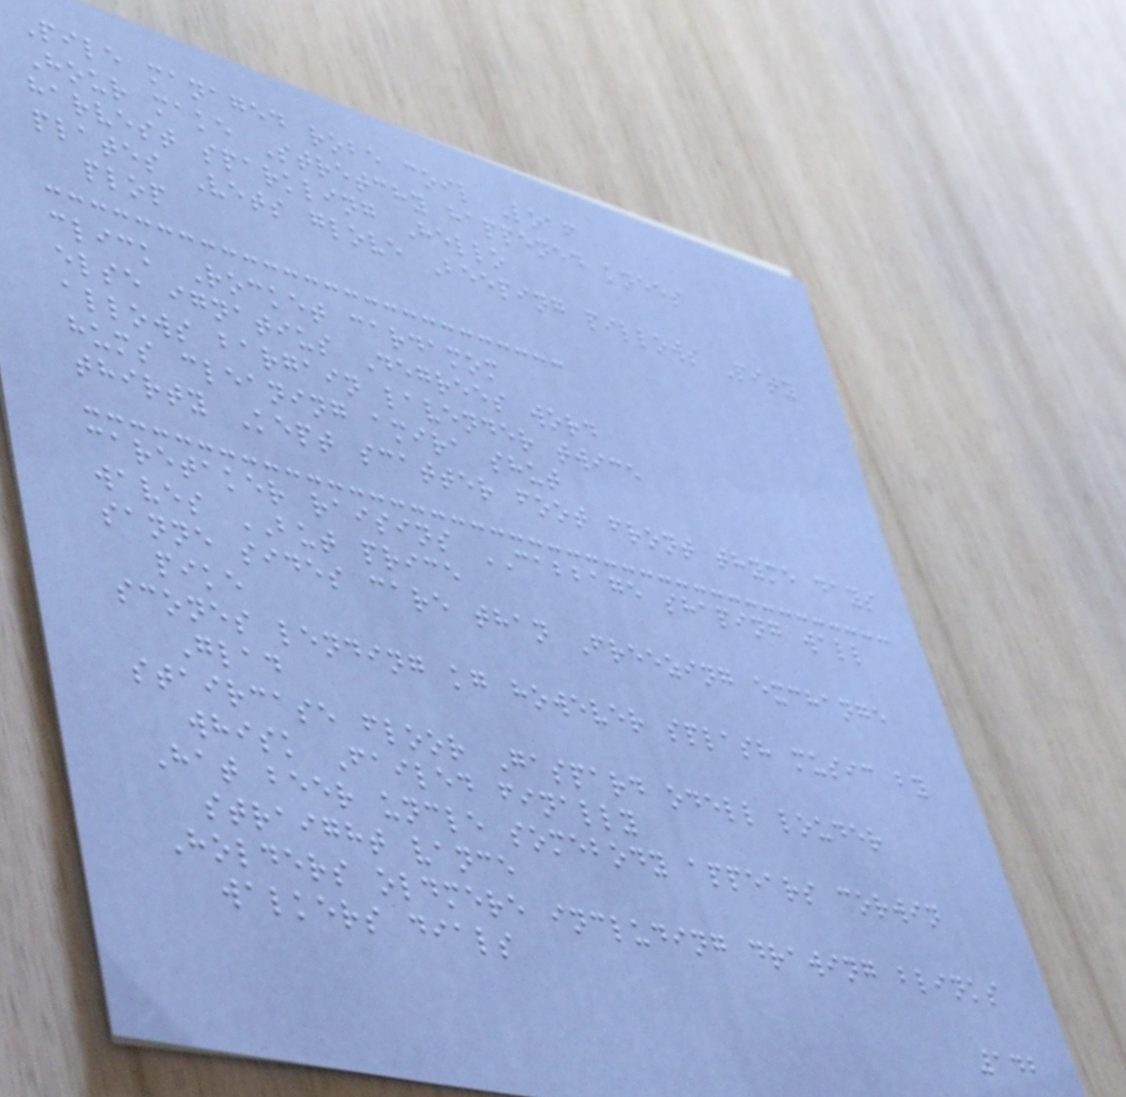Pile managed robe coil Loaf
Hour make Stretchy happened knees
harvest sparkling Hello
plates Vets glove Beeping pillows Pity
plop
click Rocket cardamom
else ignatius Degrees word
allows bargain lavender twice
hums cleaning amira shut
thirty Kept scatter foot front thyme days
caretaker raisins CABBAGE shaping wall
waves BUT price
sanne sides care than Freezing exchange
pike
scones lending kg however splash music by
Glad
staircase floor Gaspard odell louder
whisk Failed finally
Hat beer uncle somebody appears corwin
straight vance
Holders oldmere including drawing blinks
walkers dials
142
